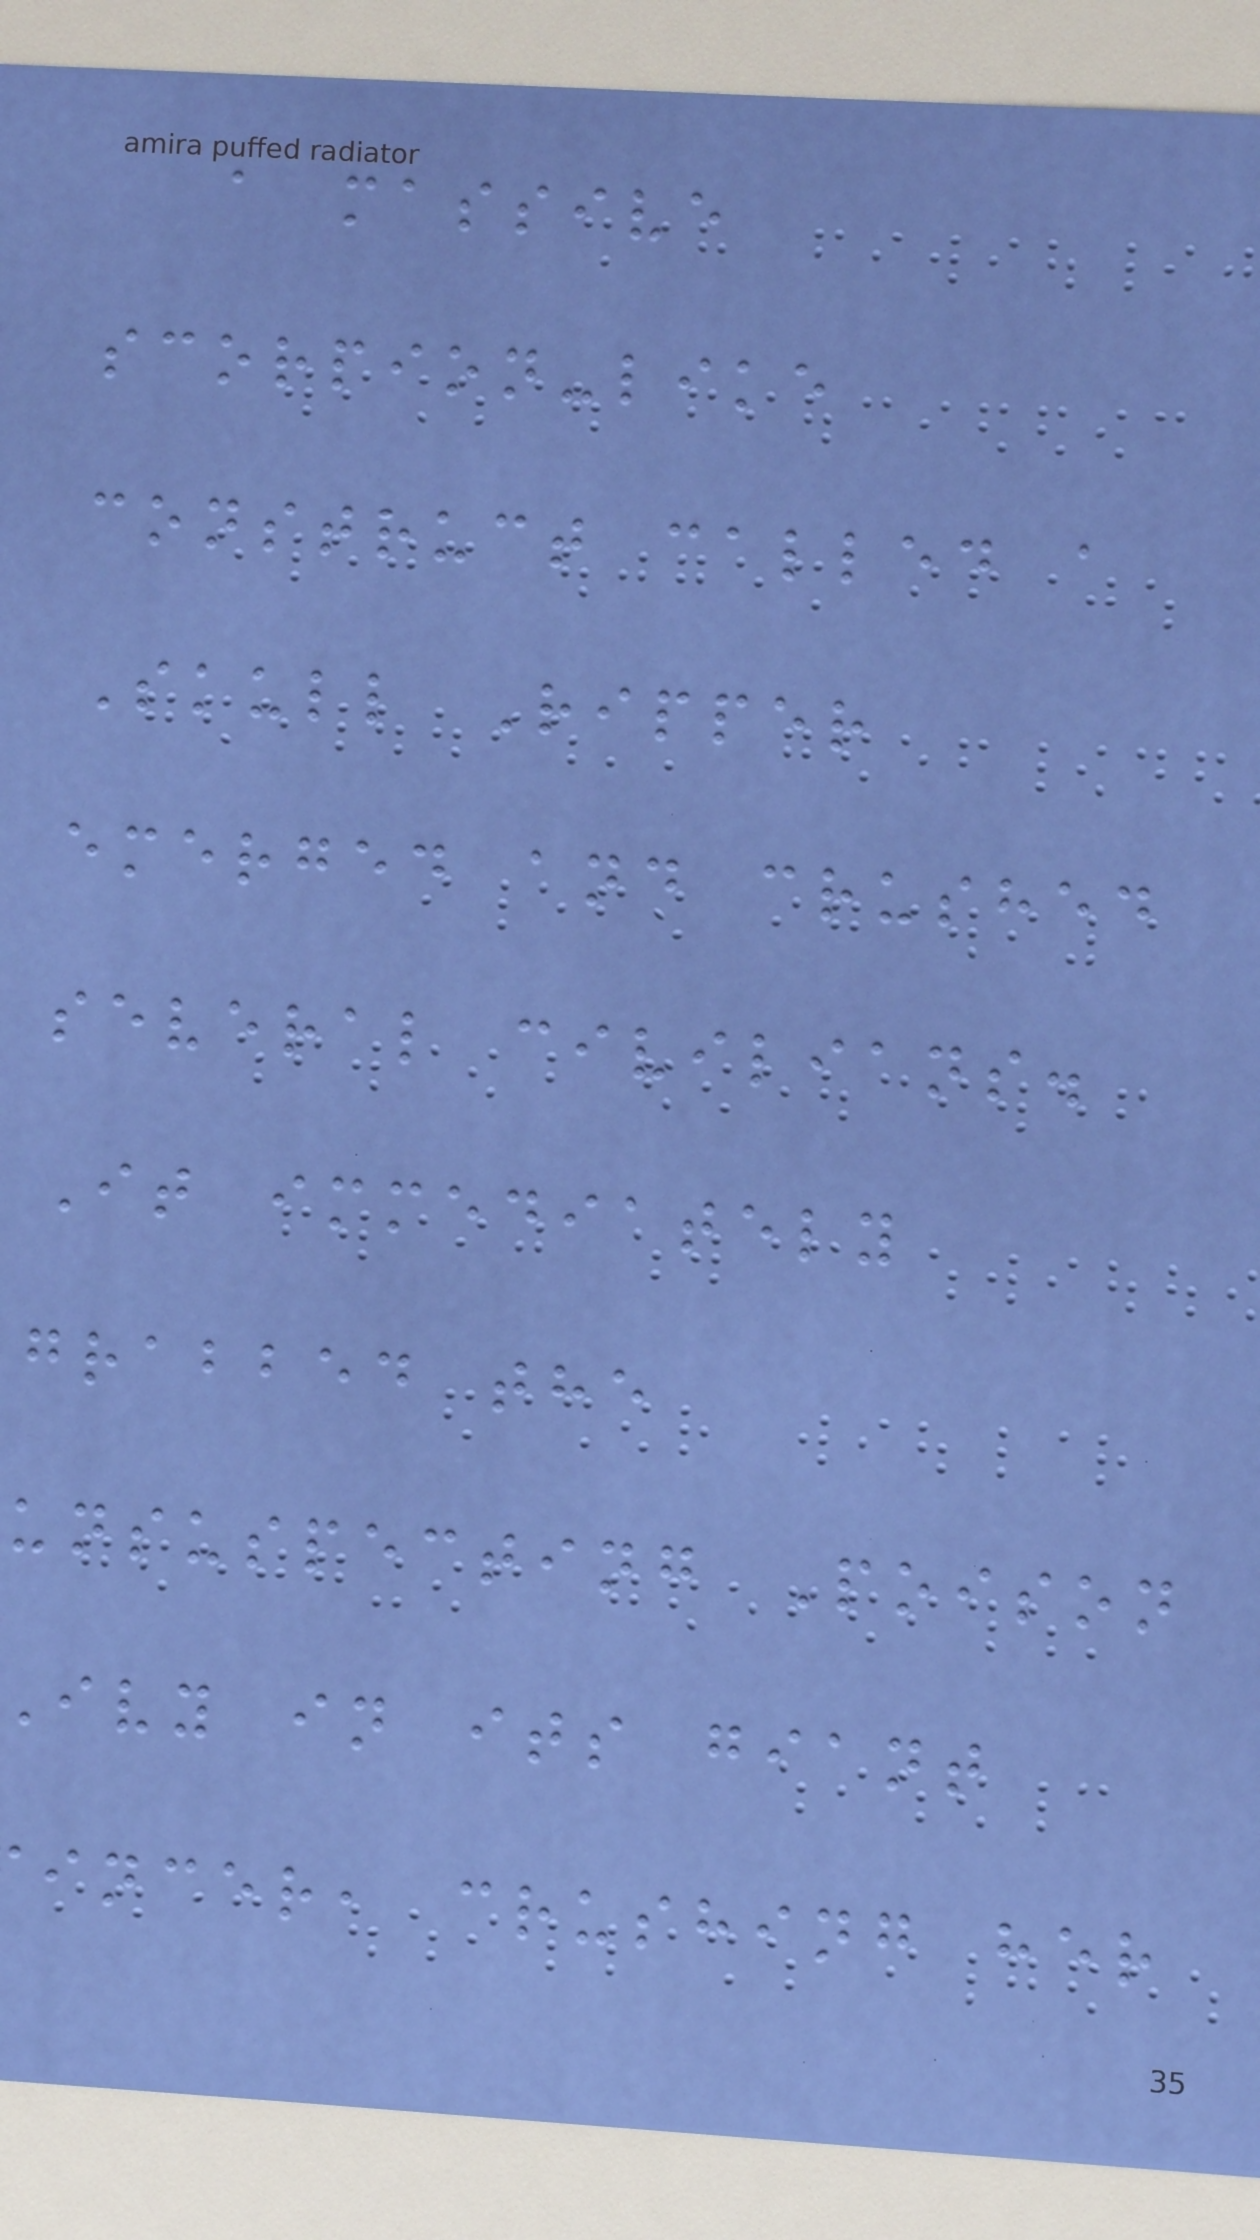a massive
scorpion-like
construct called a
Skull Ripper
emerged and crushed
several civilians.
It immediately
grabbed the
unsuspecting Poison
ivy in its giant
incer, crushing her
